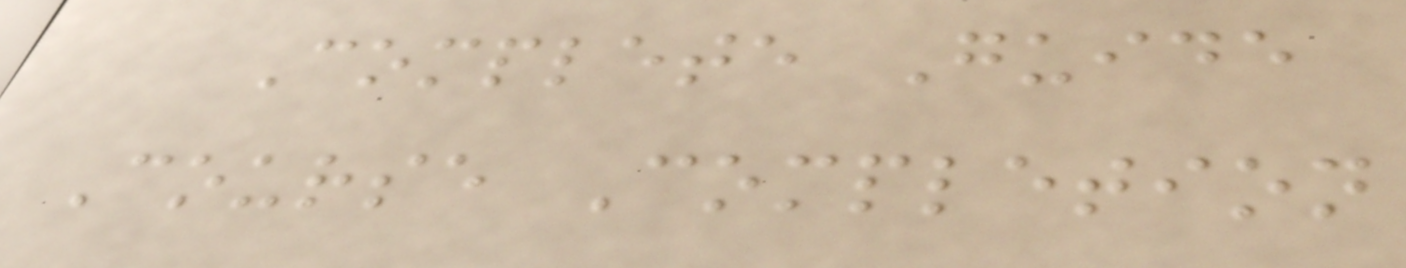Complete Guide
Course Completion
